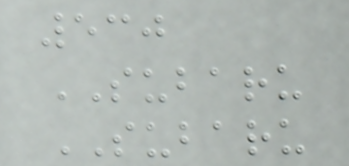530
SUBARU
SUBARU
